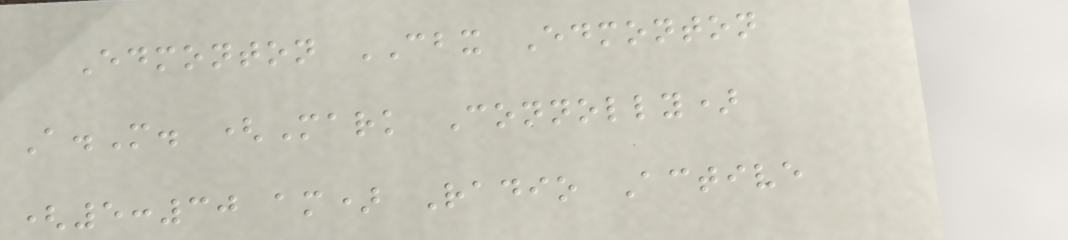Edmonton CBX Edmonton
A.M. (Mark Connolly)
(5:30 am) Radio Active
